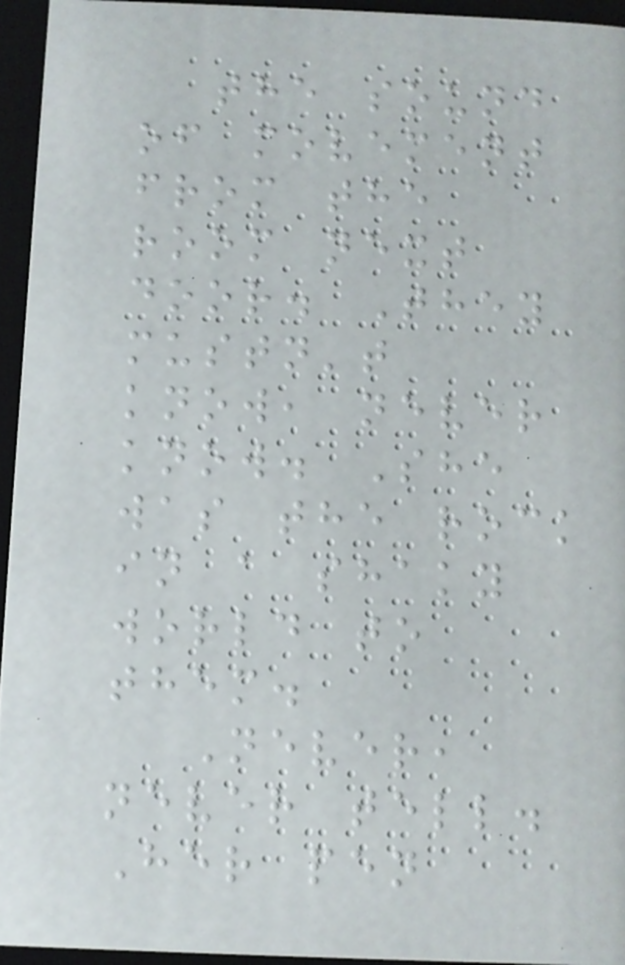the sound
of movement
from the
room next
door. They
mustn't
know, never
know. She
was the rock
in a shaky
world to
them.
Never,
never tell.
Her pen
